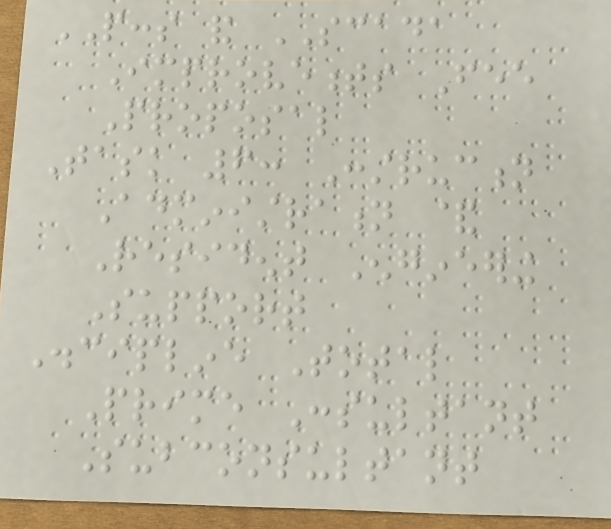PCCS and SCADA
Improvements Fee
Proposal
Task 6: Construction
Administration &
Resident Engineering
Support
Discipline Total
Prime Consultant
Subconsultant
